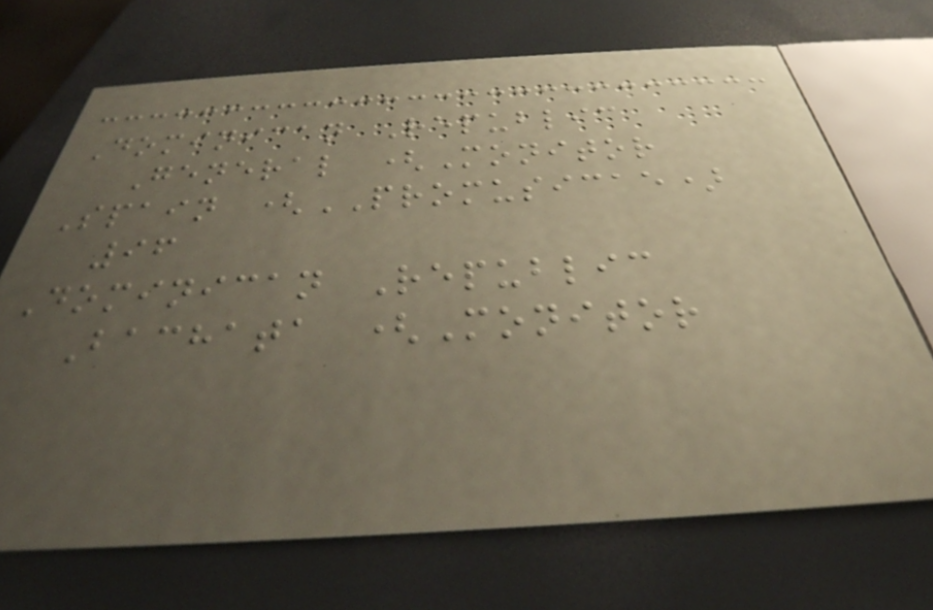Dominican Republic
General (Monitor
Spain (PROMUSICAE)
96
Dominican Republic
Bachata (Monitor
